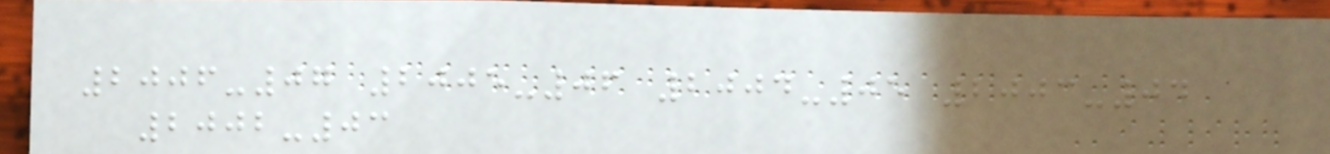2006-07 2005-06 2004-05 2003-04
2002-03
